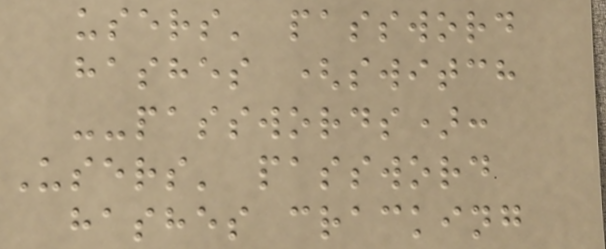users' password
hashes (switch
--passwords):
Users' password
hashes cracking
